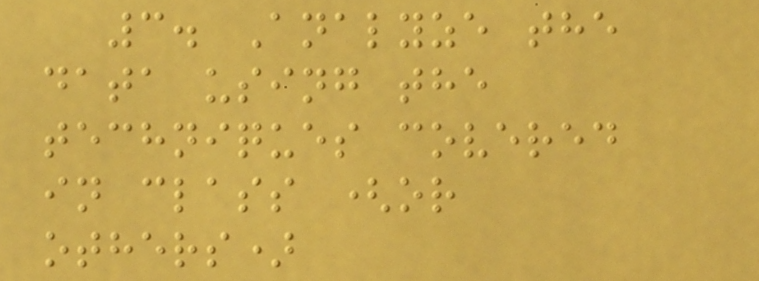3. Analyze the
data using the
techniques covered
in class (or
others)
